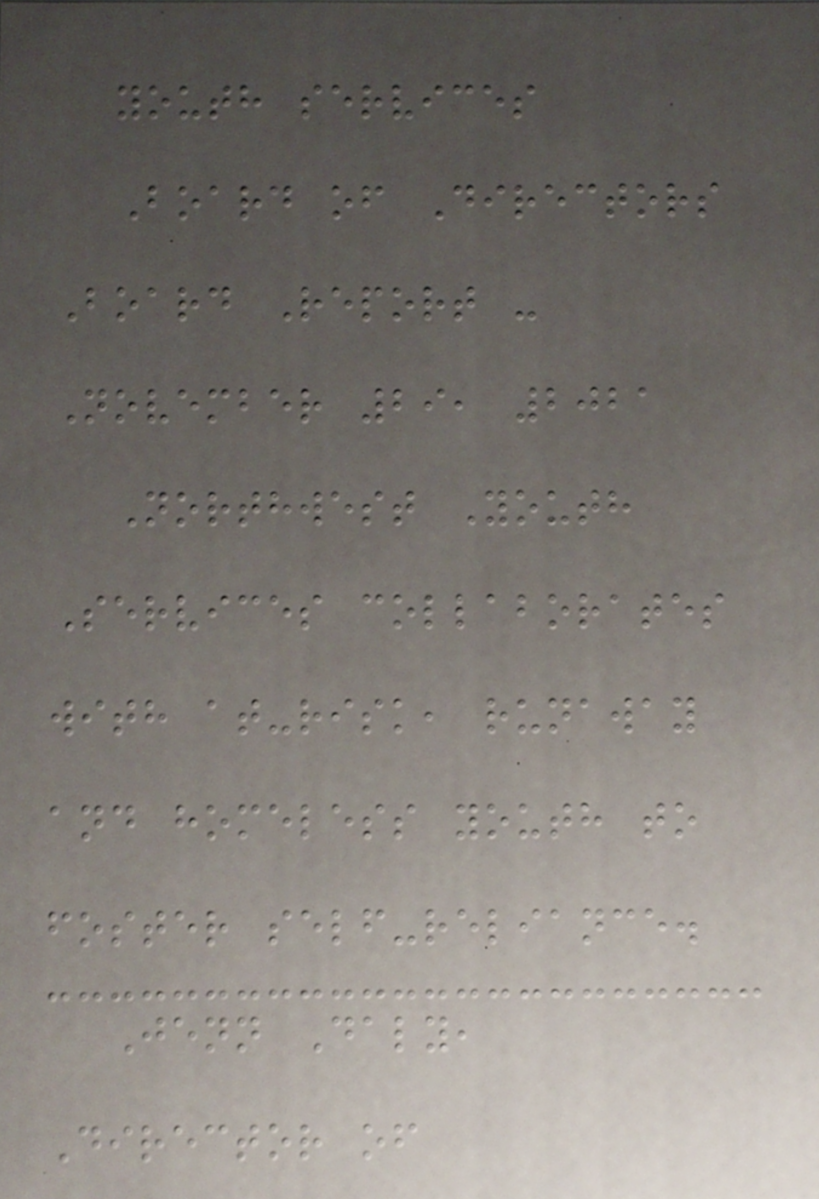youth services
Board of Directors
Board Report -
November 29, 2021
Northwest Youth
Services collaborates
with at-risk, runaway
and homeless youth to
foster self-reliance.
Jenn Daly,
Director of
